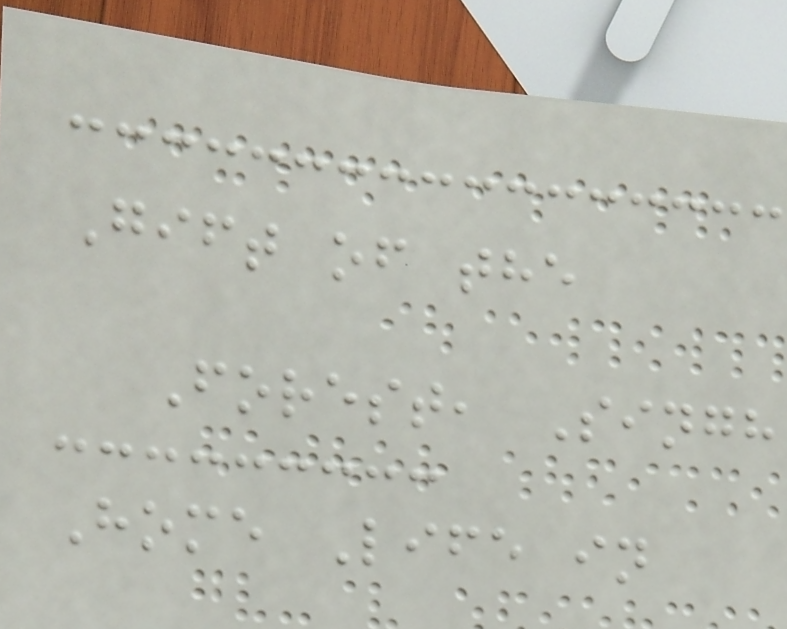Gift of the
Forest, Singh
Home Life in
